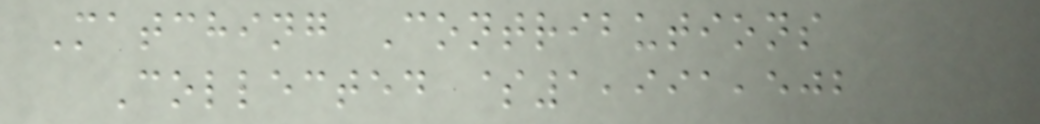Matching Contributions
Collected $1,991,502
